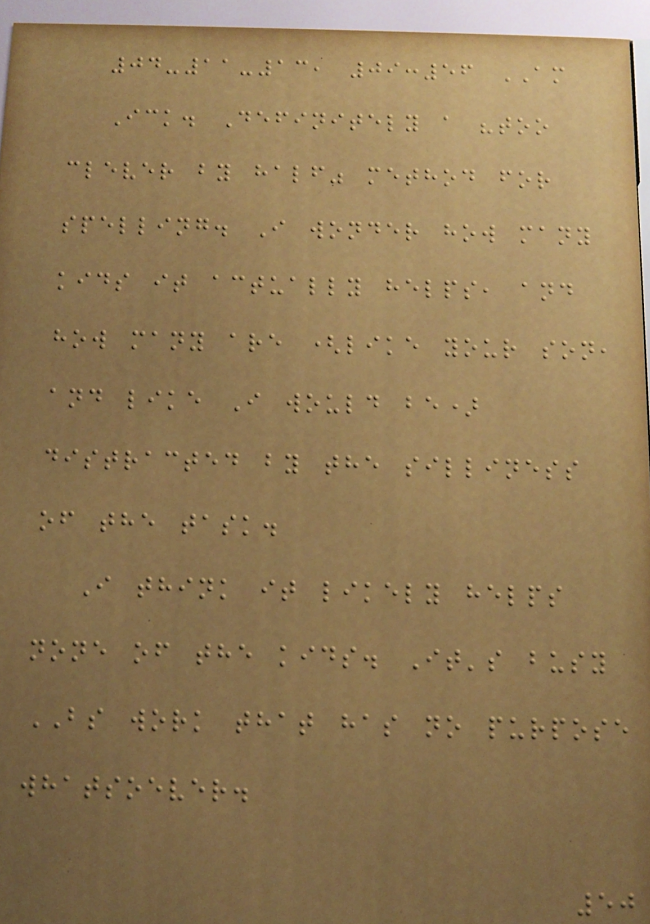04-11-13, 09:56 AM
Ick. Definitely a "too
clever by half" method for
spelling. I wonder how many
kids it actually helps, and
how many are (like your son,
and like I would be)
distracted by the silliness
of the task.
I think it likely helps
none of the kids. It's busy
BS work that has no purpose
whatsoever.
50
